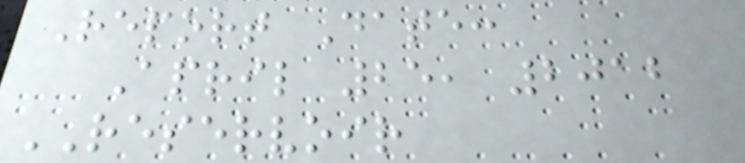Report Date:
April 25, 2012
RESERVOIR
